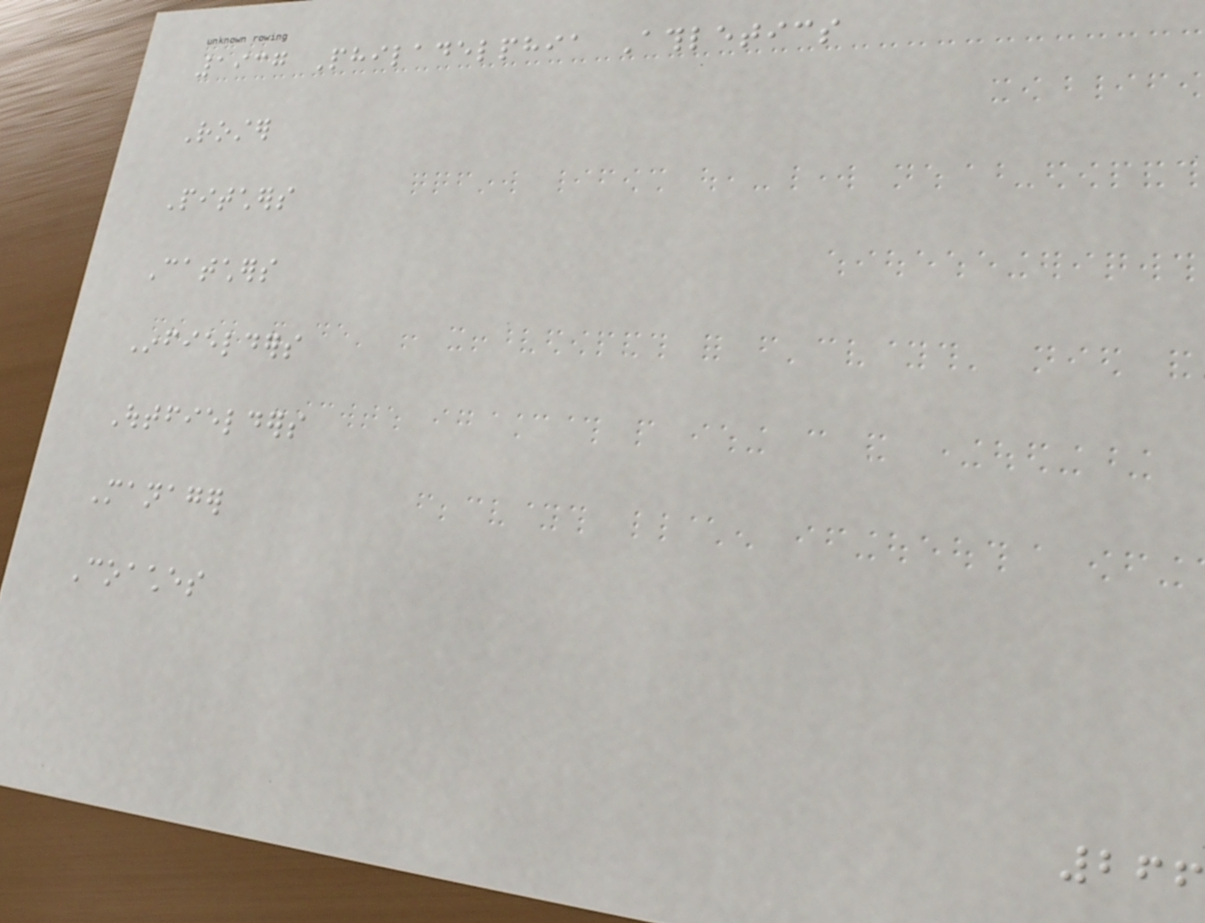1937 Philadelphia Athletics
Roster
Pitchers
Catchers
Infielders
Outfielders
Manager
Coaches
266
